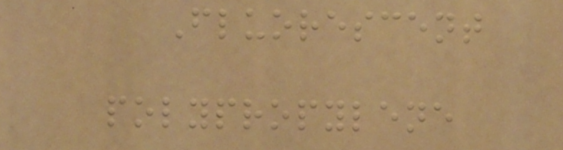Fluorescent
polypropylene
